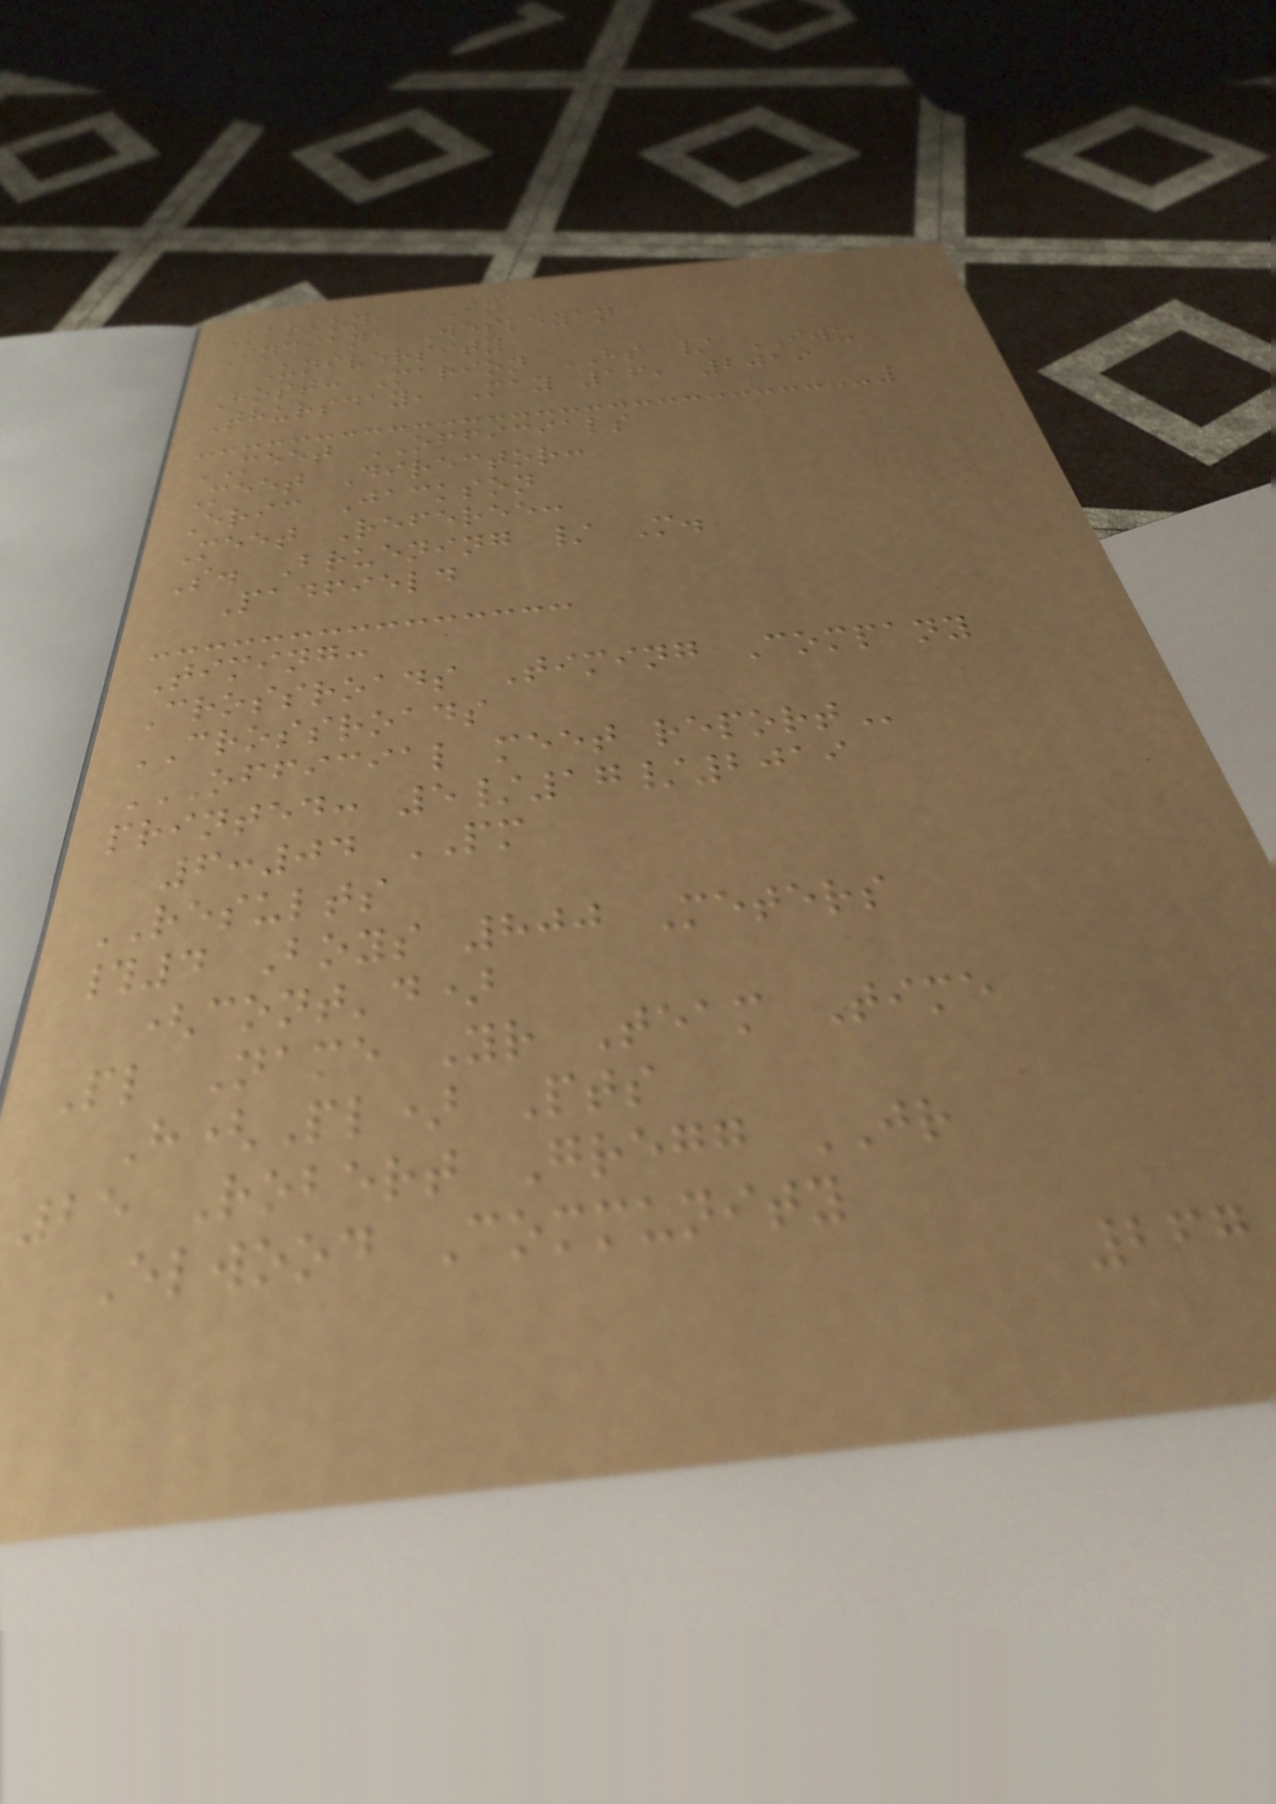Marion, IN
Indiana Wesleyan
University
Host: Marion HS / IWU
Thursday, May 16, 2019
MEET OFFICIALS
Meet Director:
Eric Jackson
Meet Referee:
S. Bruening / M.
Padfield
Timing:
Crossroads Timing Company
CROSSROADS
OFFICIAL MEET REPORT
printed: 5/17/2019
6:04 PM
RESULTS
#4 Boys 800 Meters
(cont'd)
Pl Name Yr Team Time
H(Pl) Pts
25 Robert Gregg JR
Elwood Community
267
